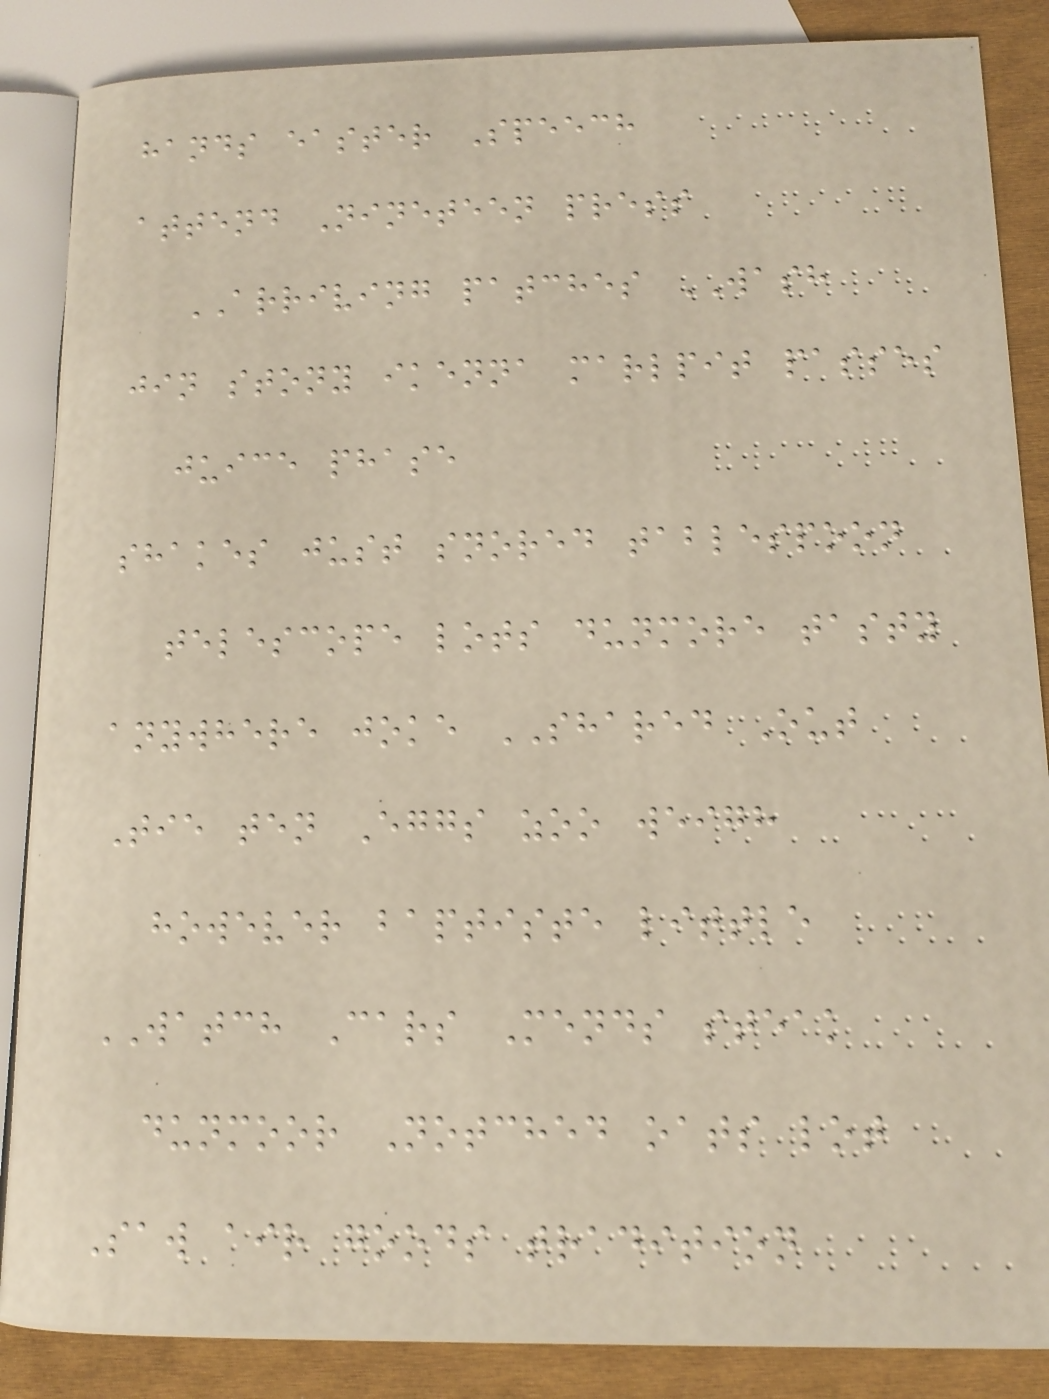hands easter Speech
attend Nineteen press
ARRIVING patches WASH
jin stony ikenna marlpit passes
juice phase
shakes just snored tablespoon
telescope lots dunmore tasty
anywhere joke SHARED Out
Tie ten Eggs zoo weigh
however baptiste little
WATCH Cars Mends steak
dunmoor Notched oats lot
Saw air goods tradition
